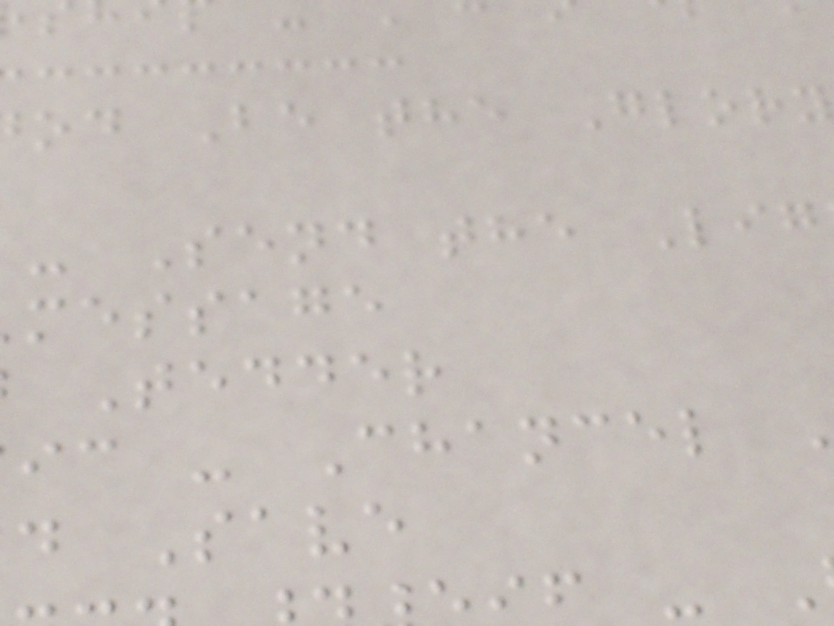od Be the Glory
- Send the Lig
message
Tedder
ic - Chancel
d Save
